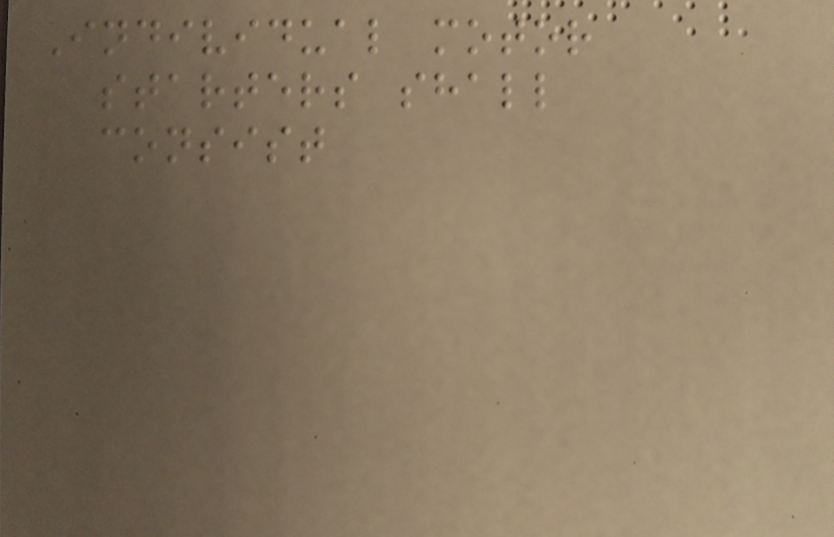Individual motor
starters shall
consist
